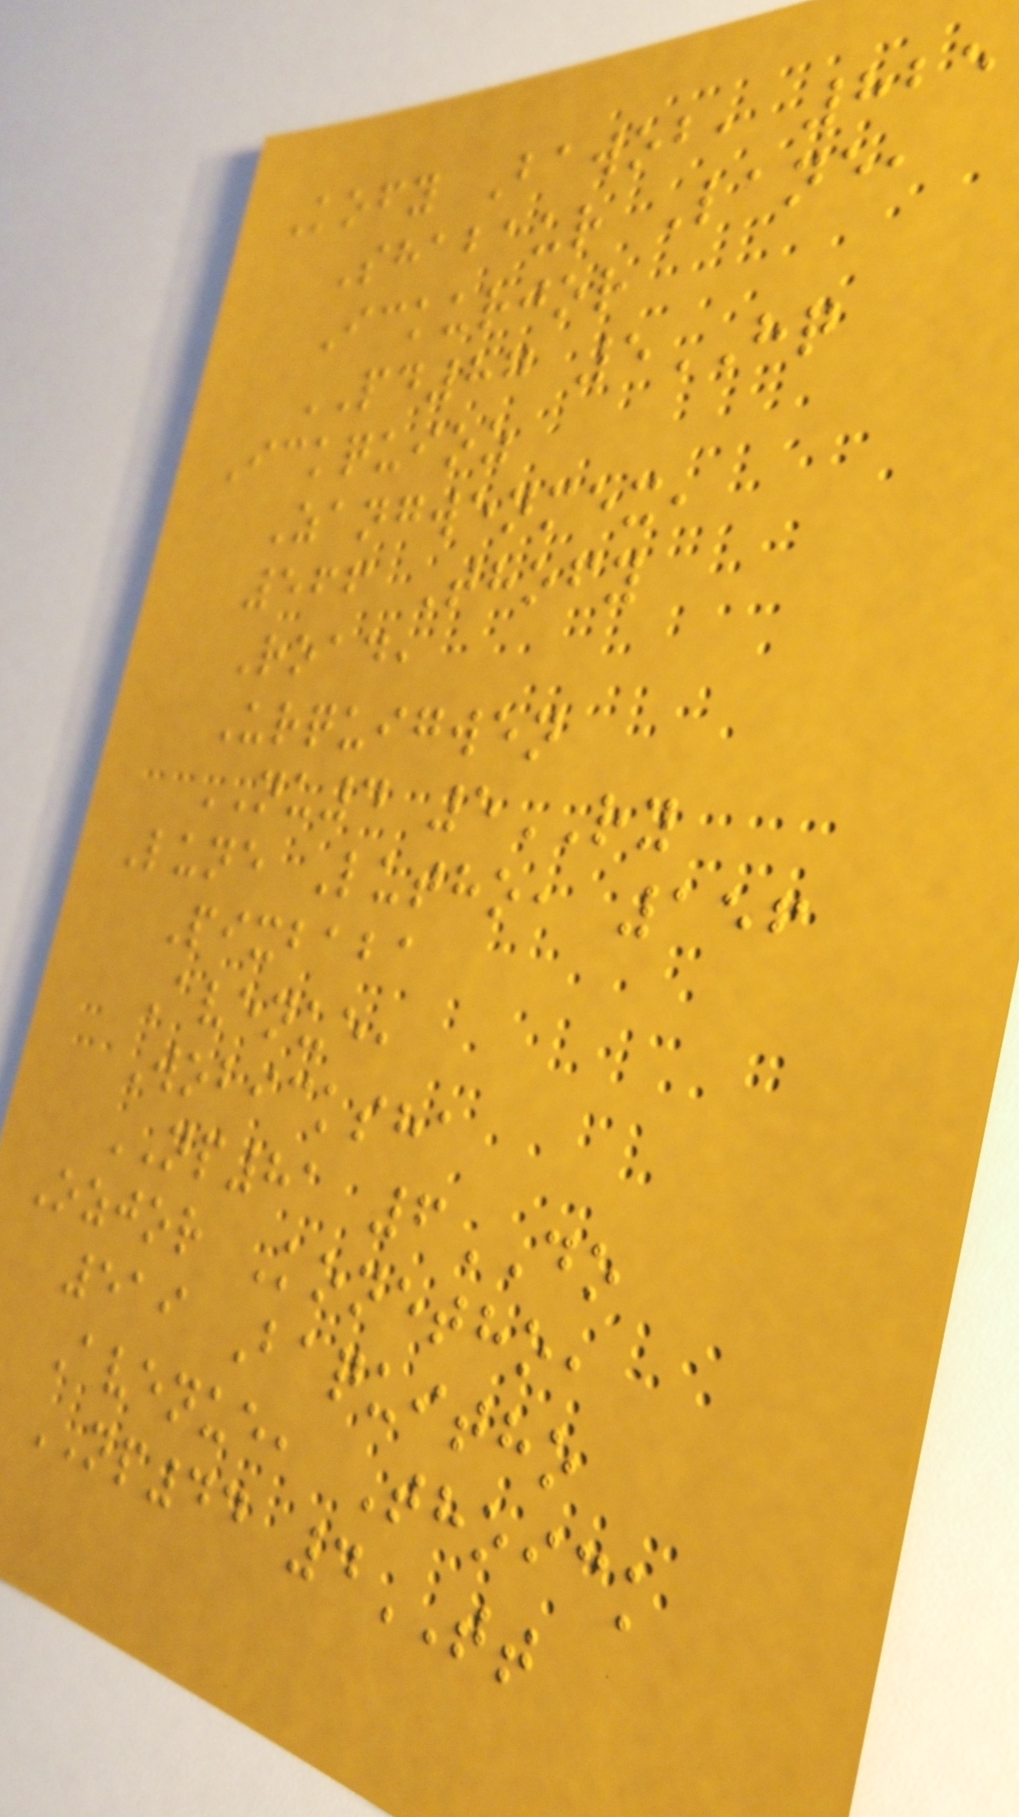Kofy Bawob, 825
Shabaur Lane,
Ickurjor
PD87 5HQ
Ickquioz
Zangwenmex,
566 Thofy
Road,
Urquigwen
NU4 5RY
Lune Lutho, 156
Pixbaba
Avenue,
Wobicksha
NP81 6DO
Ozjor Konetho,
519 Baquitho
Avenue, Thoick
NP44 4TT
